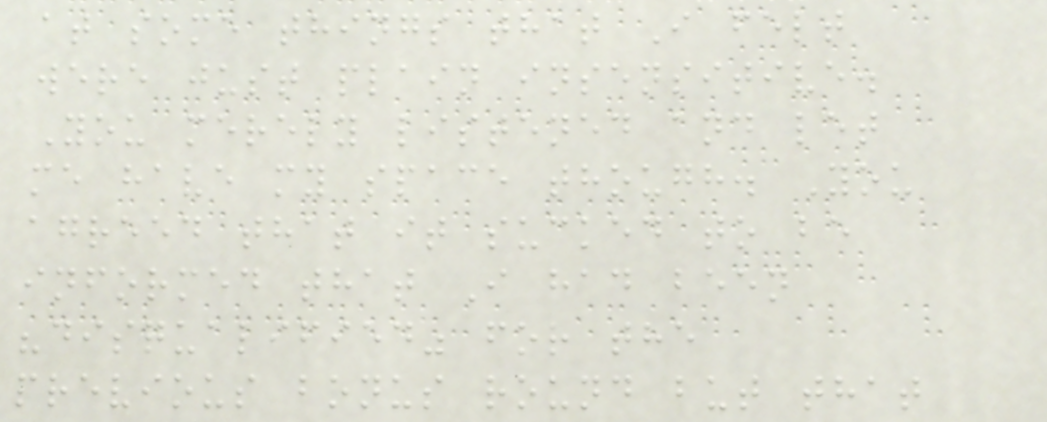at some things that I felt
were just plain insensitive.
You merely listened and let
me have my space though. You
agreed that it sucked to be
informed that I had been
"disqualified" for the
previous bonus round but that
